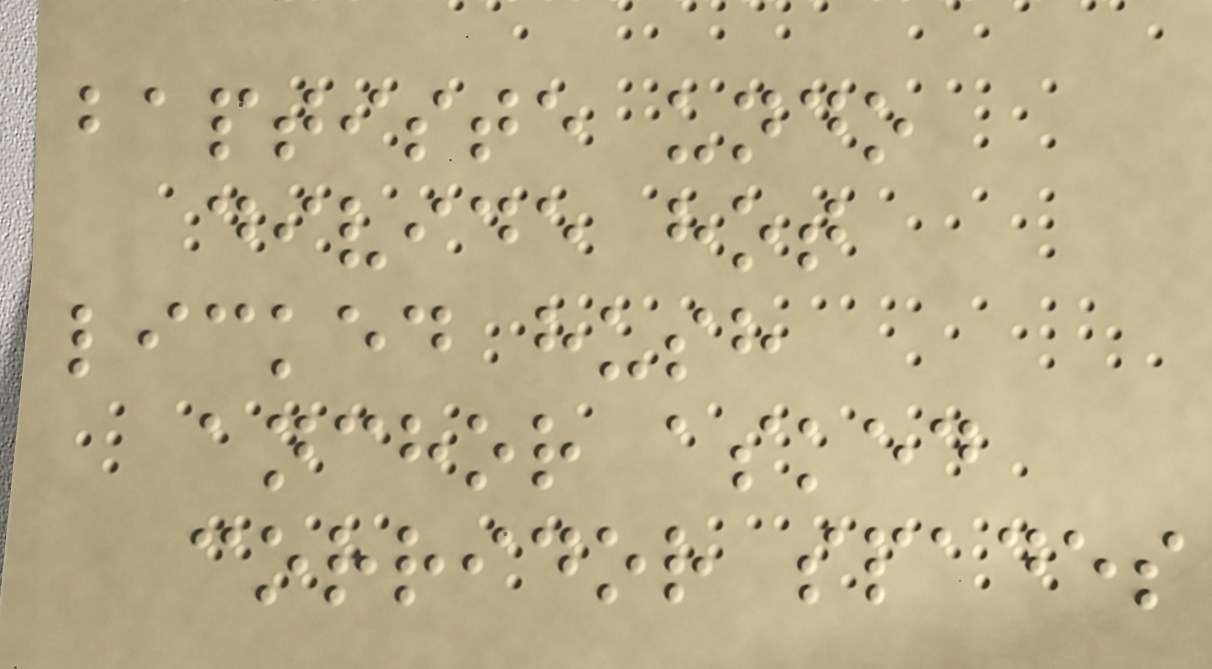baptiste undo
divide hot
licked hush
anchor asked
corridor spades
